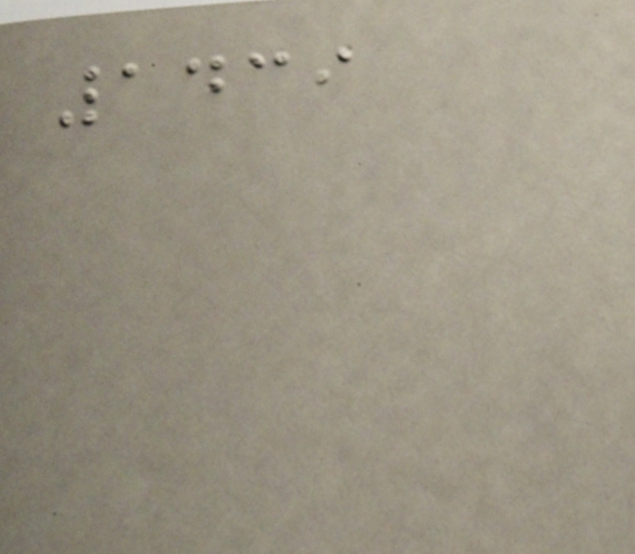1439
